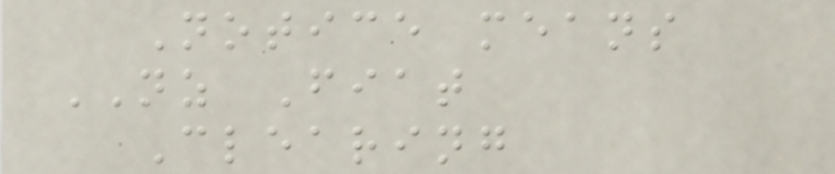Notice means
NZ Fiat
Clearing
